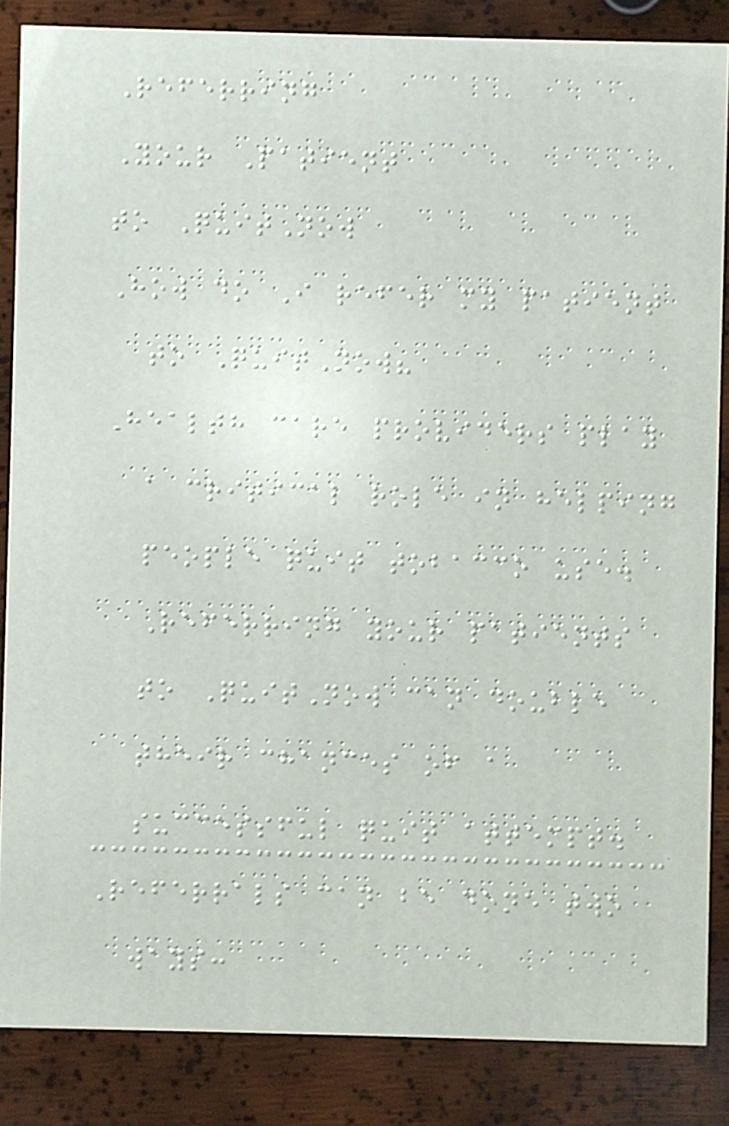Referring
Your Patient
to QuitNow
How do I refer my patient
to QuitNow?
Health care providers play
a critical role in helping
people quit tobacco use.
Referring your patients
to QuitNow can double
their chances of a
successful quit attempt.
Referrals can be done two
ways:
